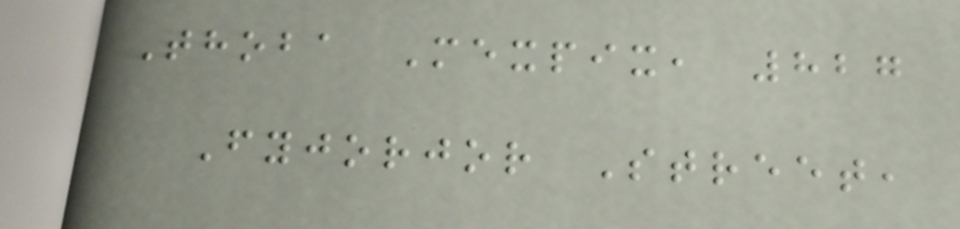Thoba Mexpix, 827
Fyjorjor Street,
